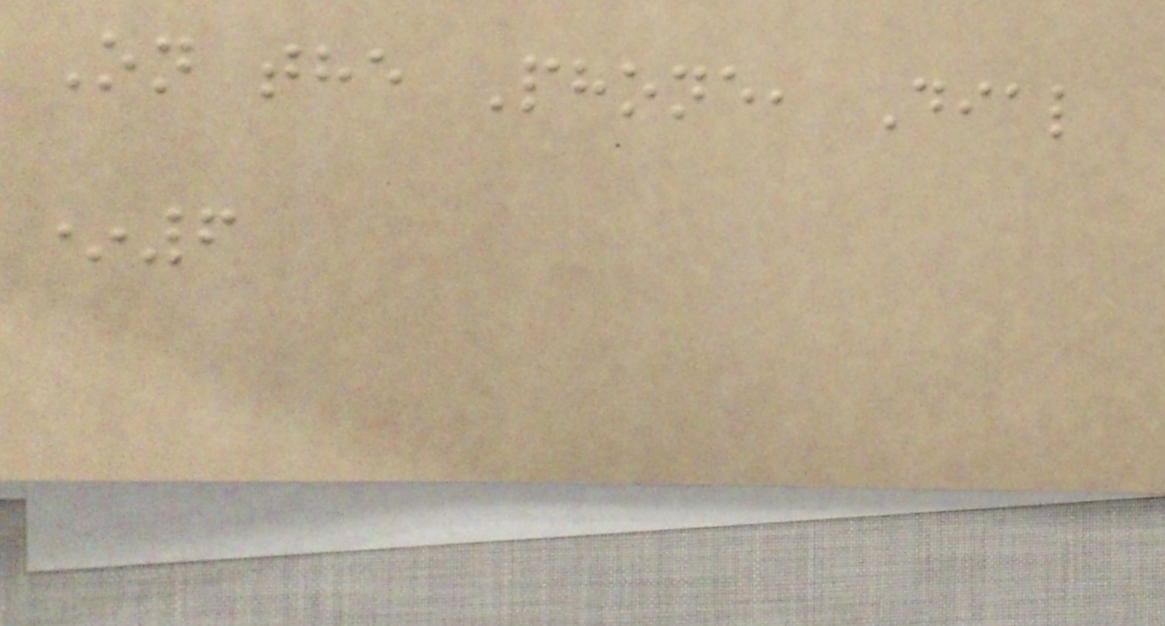On the Phone, Dial
*6
